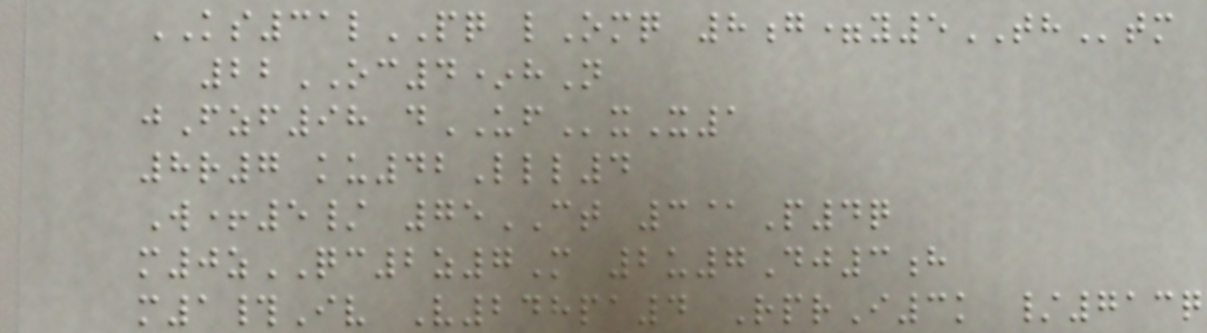KS31lPQ lOmq 8g=y5THtm
22OC4*hN
jFzf98 dUFxX1
8r7 ku42Lll4
W+5/ 75CT 3@P4q
m0zQC2z7M 2u7Dj3h
m1#Iv V248pa4 RprI3k /713q
